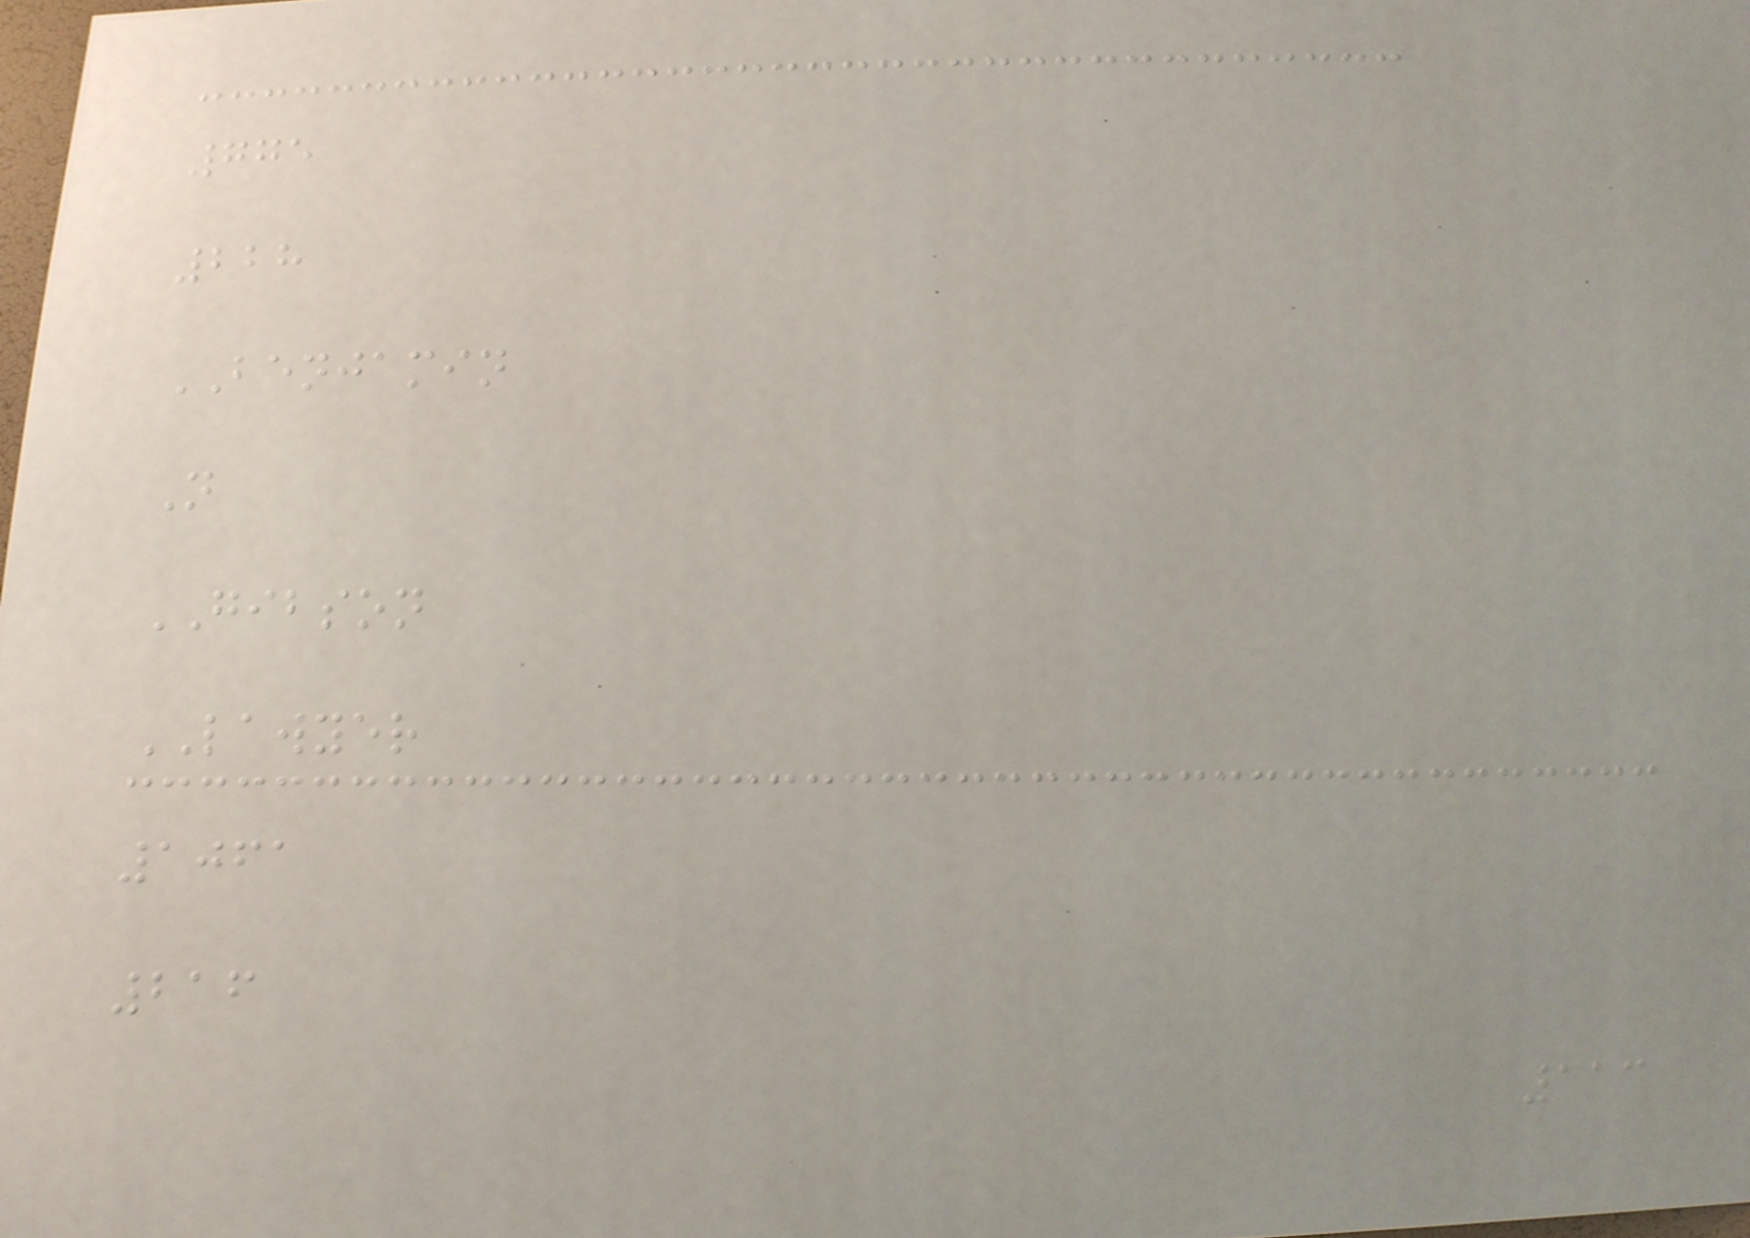775
228
BENJAMIN
N
GIBSON
LAWYER
1061
216
113
